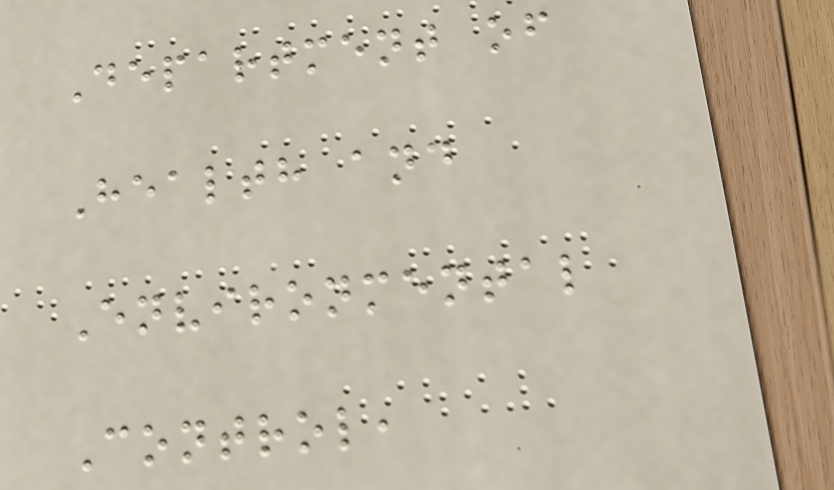Department of
Health and
Environmental
Control,
